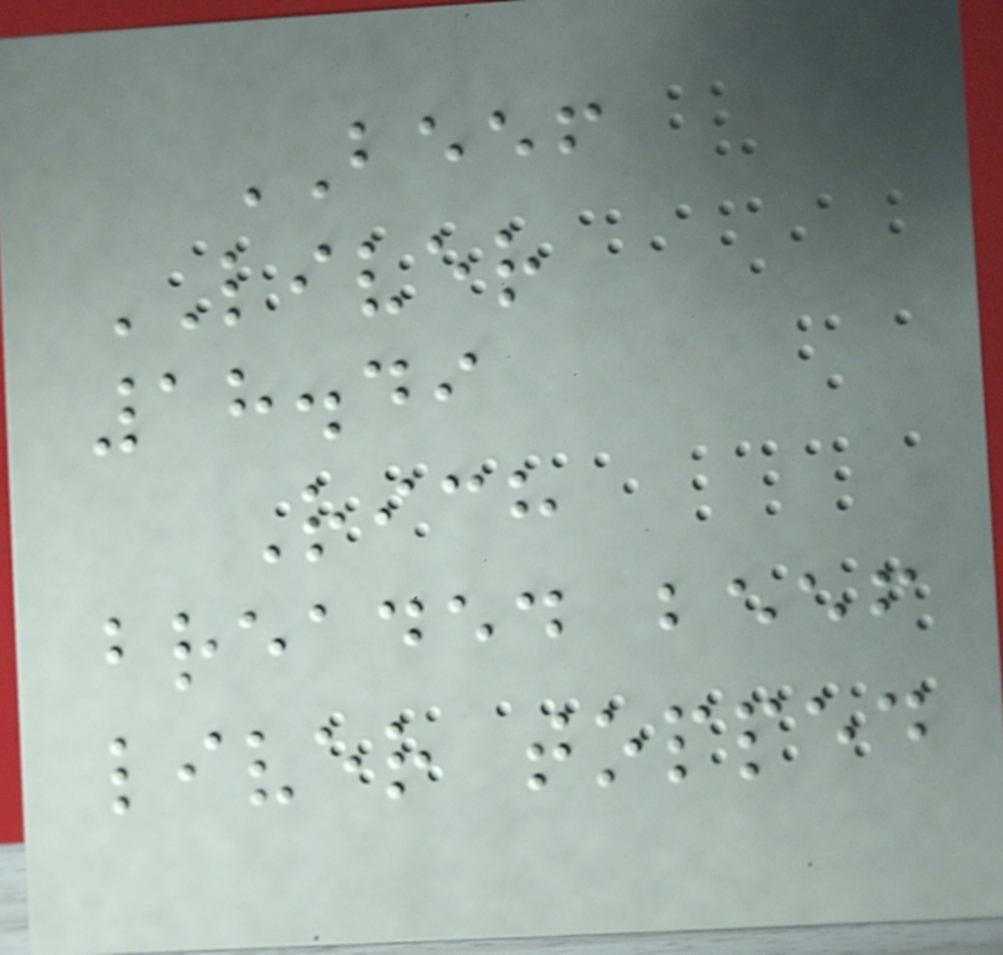BEEF
LIVER
18.49
Rich
breaded beef
liver topped
